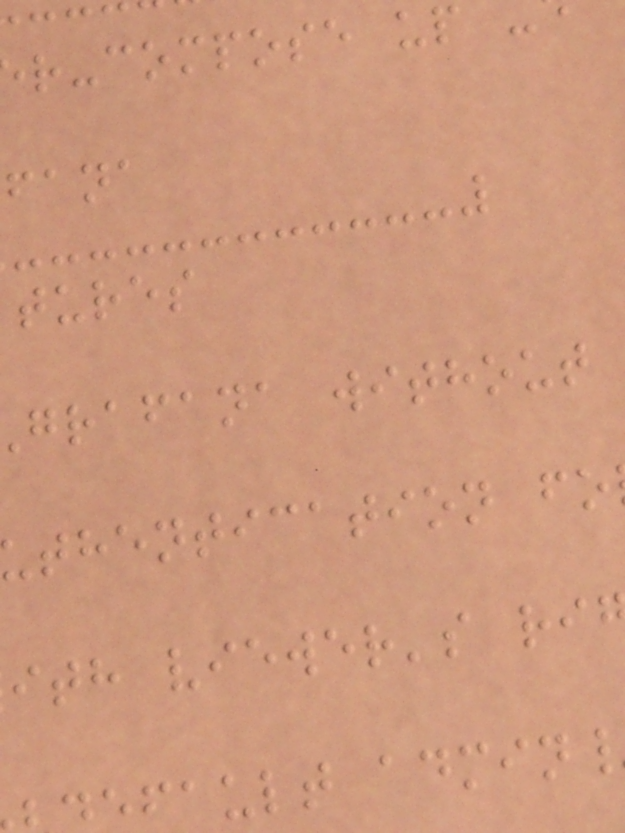r-compose up
fana
tures
grafana without
thentication fo
ith viewer's ri
fault admin
